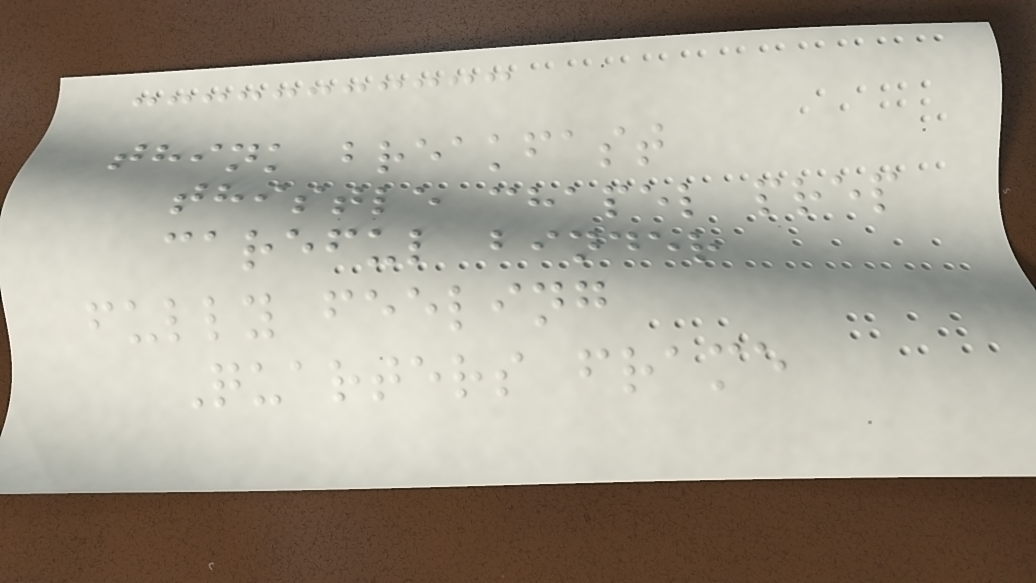think breakfast
thistle chapel prep
careful binder
fully feeling
Quarters frame
